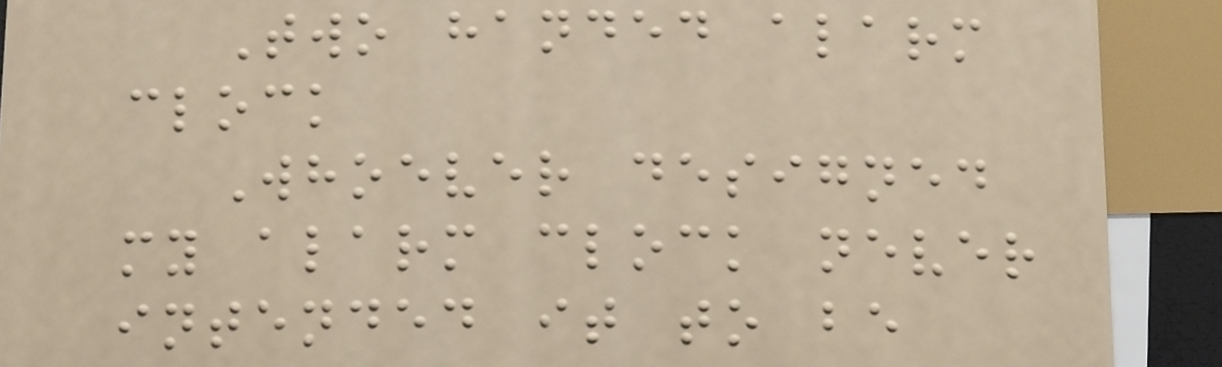Two handed alarm
clock
Whoever designed
my alarm clock never
intended it to be
